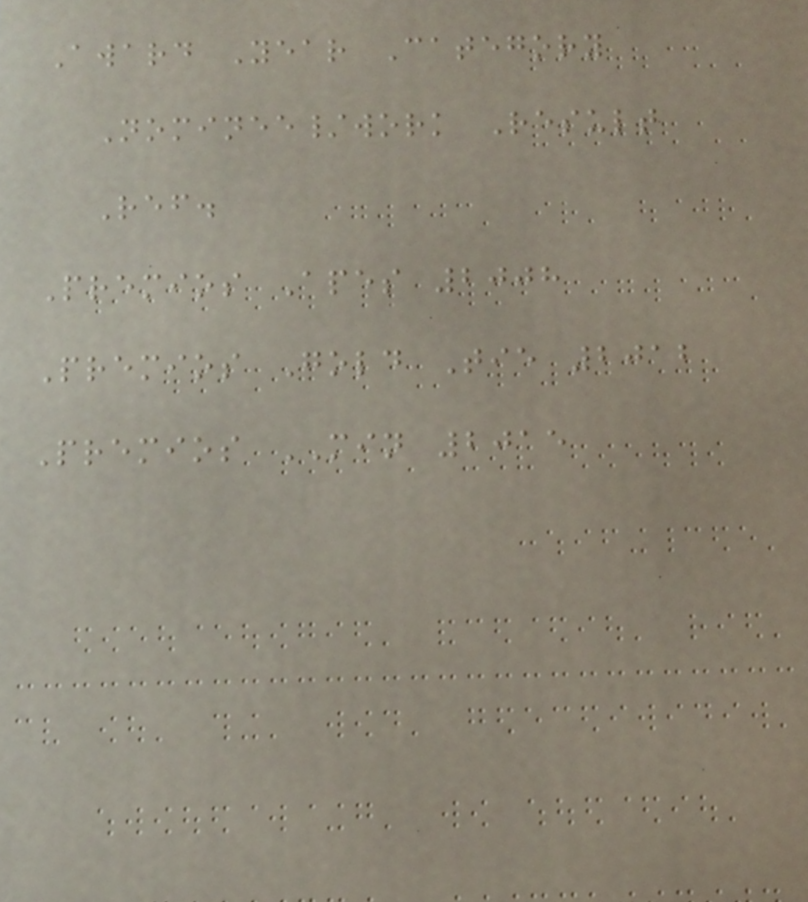Award Year Category
Nominee/work Result
Ref.
Premios Apes 2008
Premios Gold Tie 2012
Premios MIN 2015
